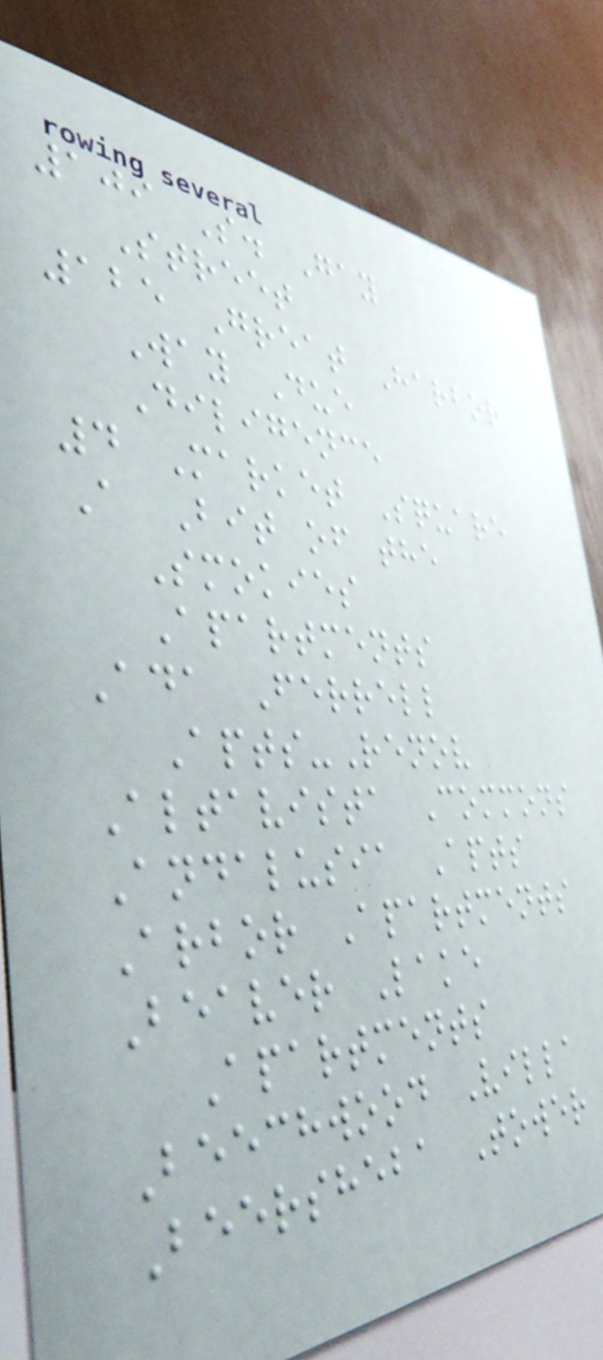109 S. Gay
Street
125 Great Harbor
Way Due
Diligence
4 Market Square
A Bit of the
Smokies
Apartments
Ada Ferrell
Apts-Renov
Altavista Commons
Andalusia Apts
Arbor Apartments
Beaver Lake
Apartments
Beechwood Villa
Beersheba Tower
